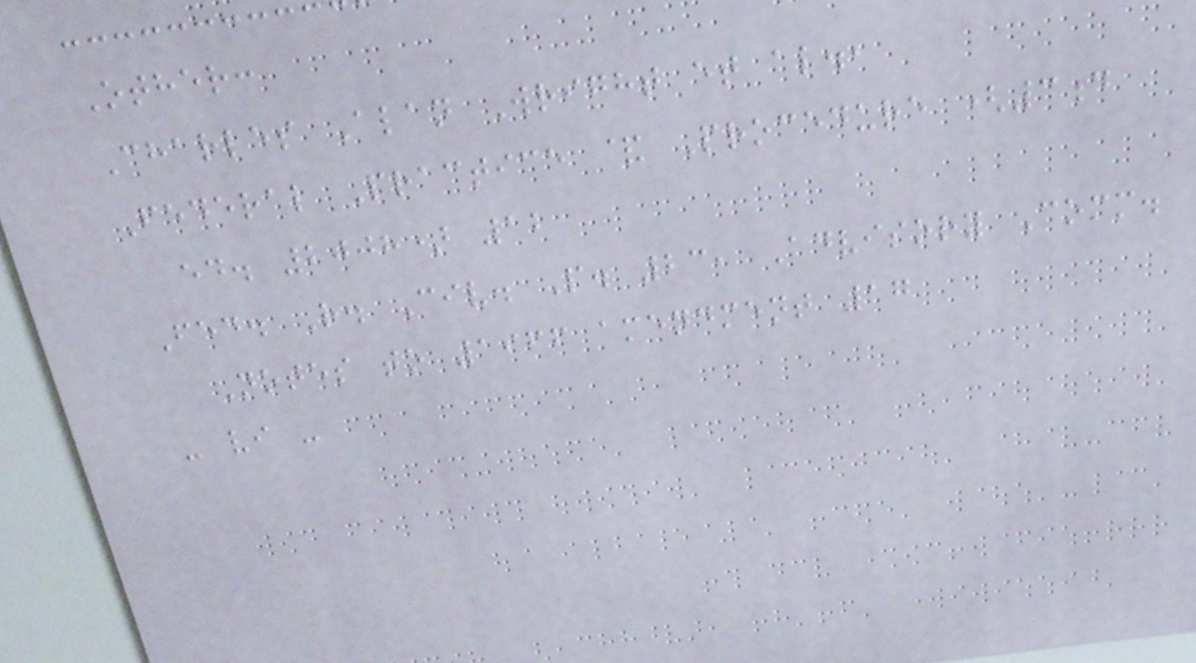Other:
Charles Alan Wright et al.,
Federal Practice & Procedure (3d
ed. 2008) 12
Fed. R. Civ. P. 23, Advisory Comm.
Notes to 1966 amendment 17
- vi -
